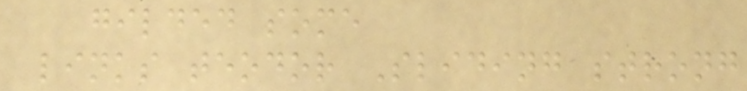gilded some
links teodor Sliding strong
